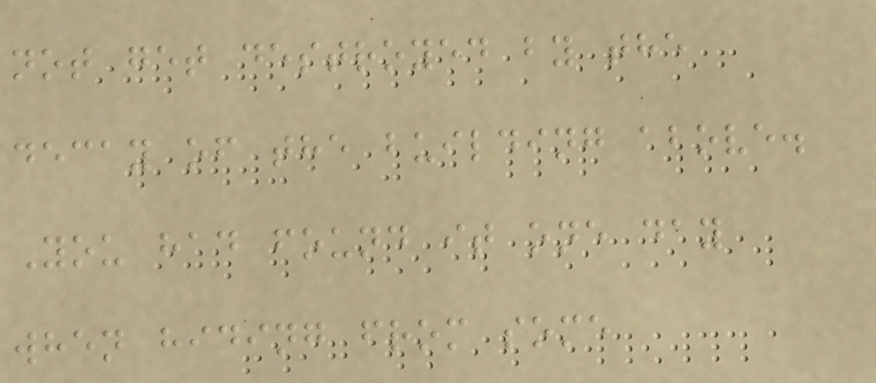not get destroyed by the
decay of the building above.
You had found it one day
when hiding from some
